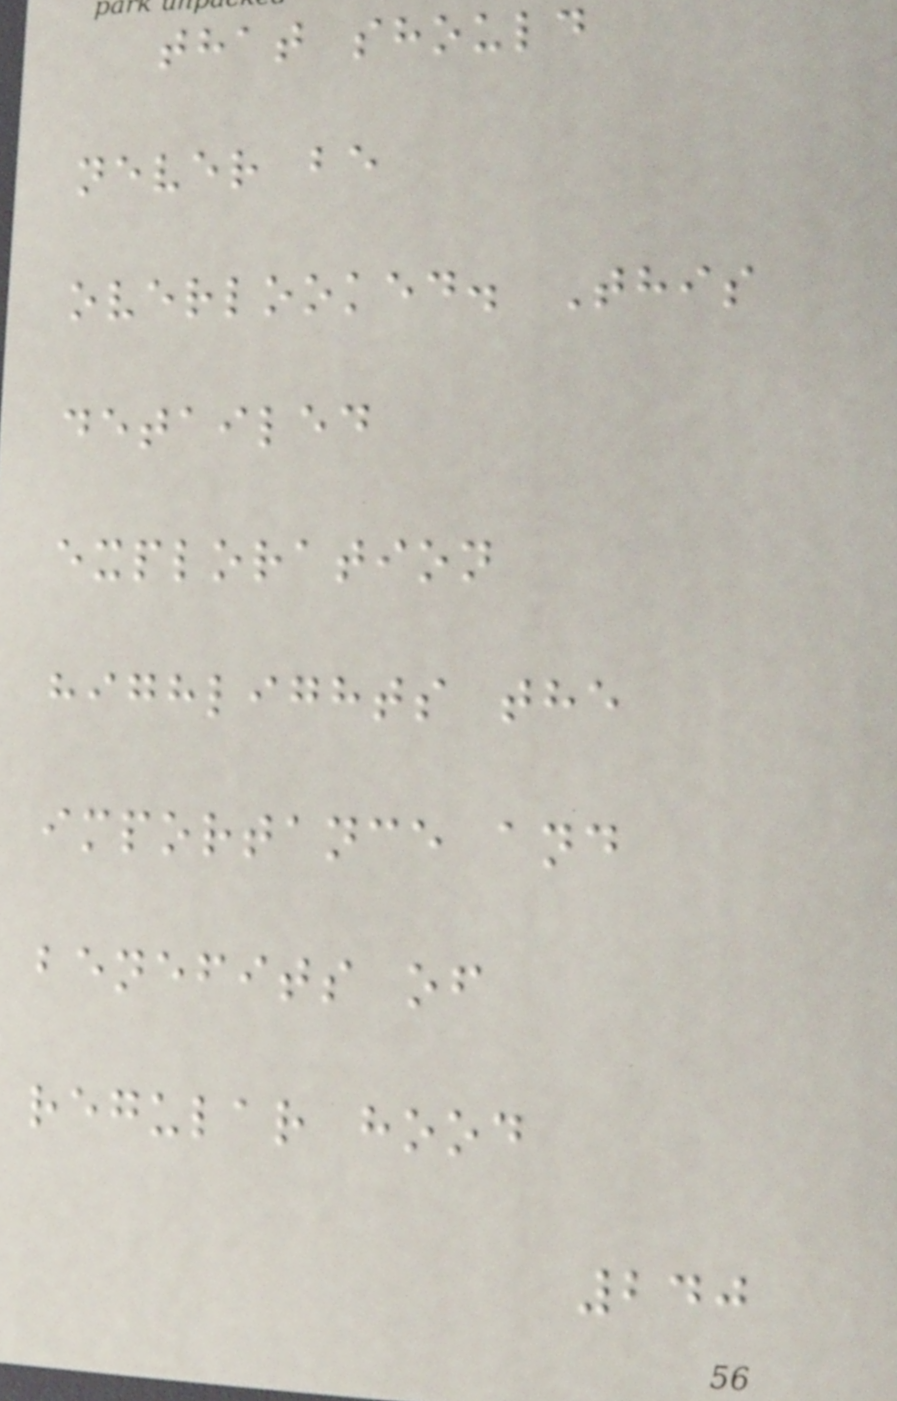that should
never be
overlooked. This
detailed
exploration
highlights the
importance and
benefits of
regular hood
240
